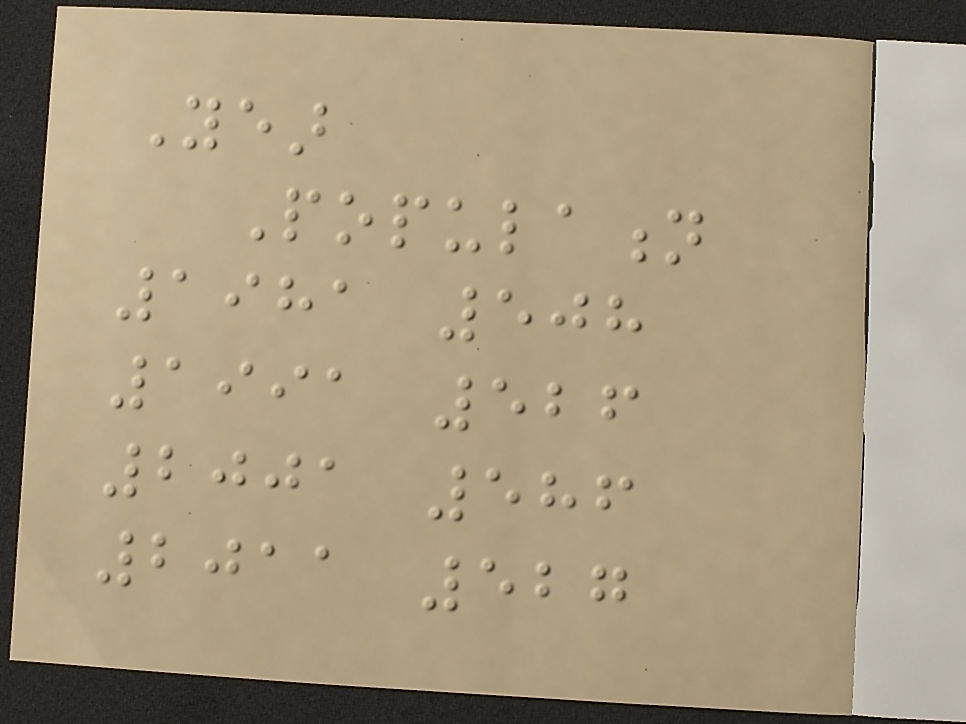Year
Population
1981 508
1991 526
2001 586
2011 527
